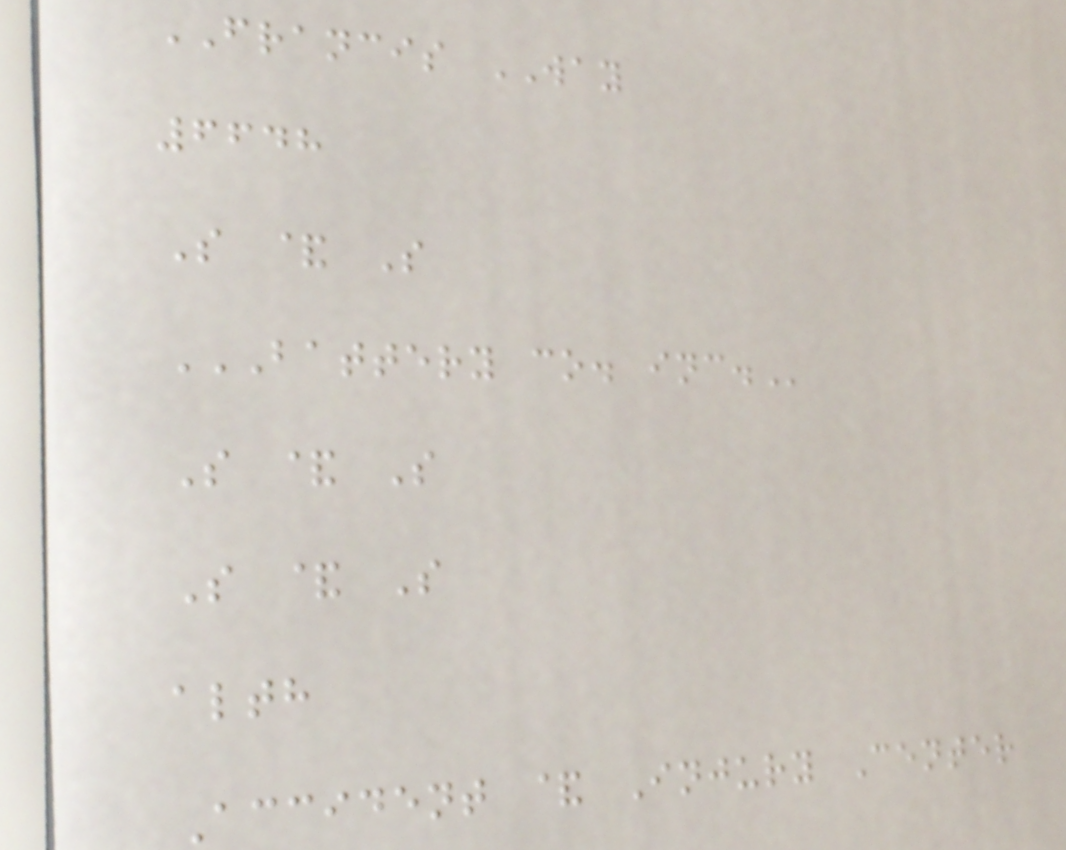FRANCIS WAY
6648
S & S
BATTERY CO. INC.
S & S
S & S
alth
Accident & Injury Center
